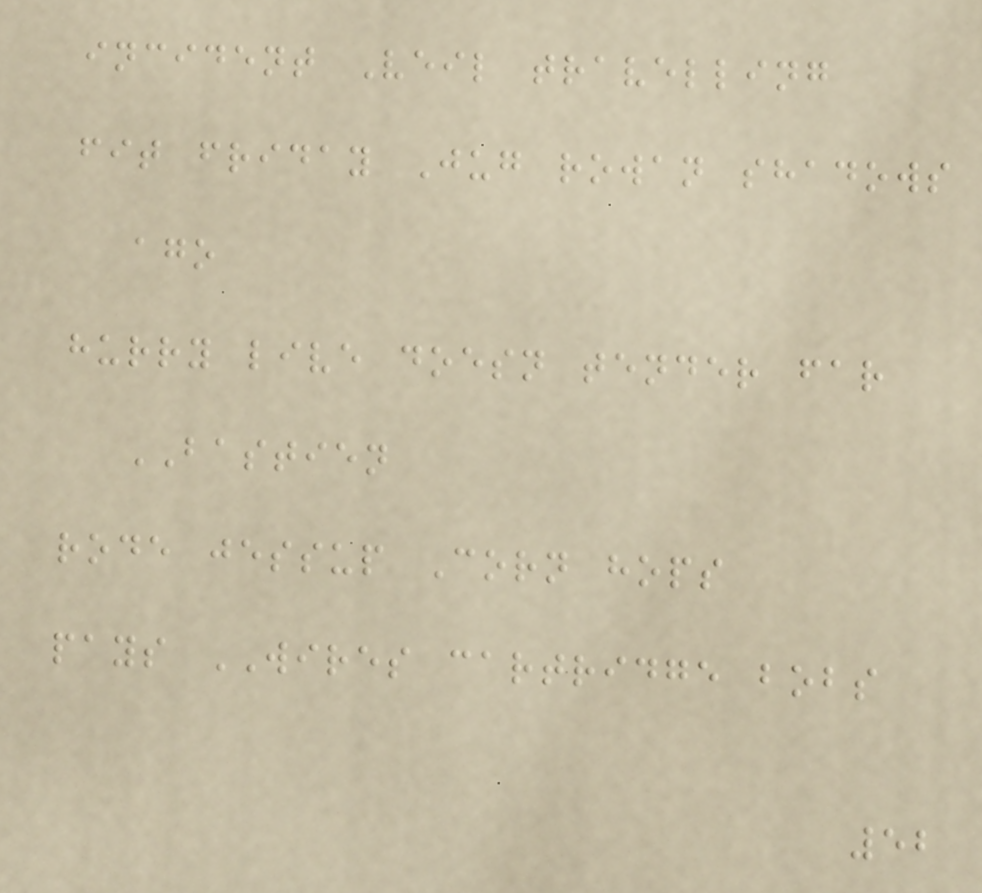incident Veil travelling
fit friday Jug rowan shadows
ago
hurry live doesn tender far
BASTIEN
rode jessup Corn hops
pays WIRES cartridge bobs
52
